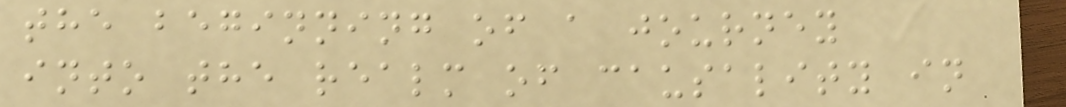the beginning of a journey
into the realm of causality in
